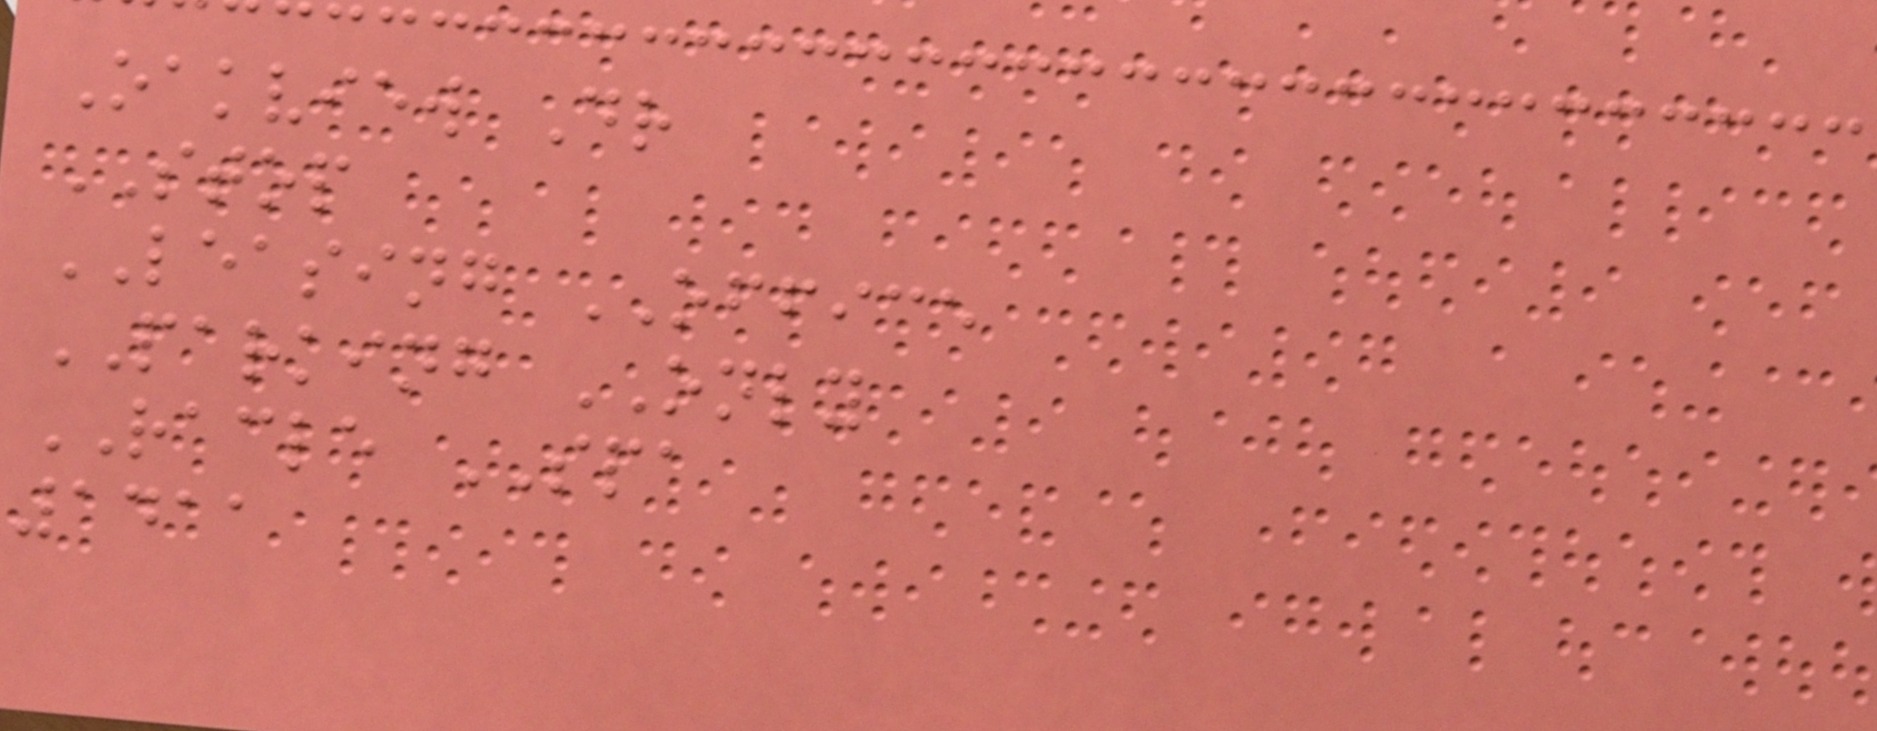Oakview Dr
STOP
LEASING OFFICE
PARKING ONLY
RACLE SPA
1411
